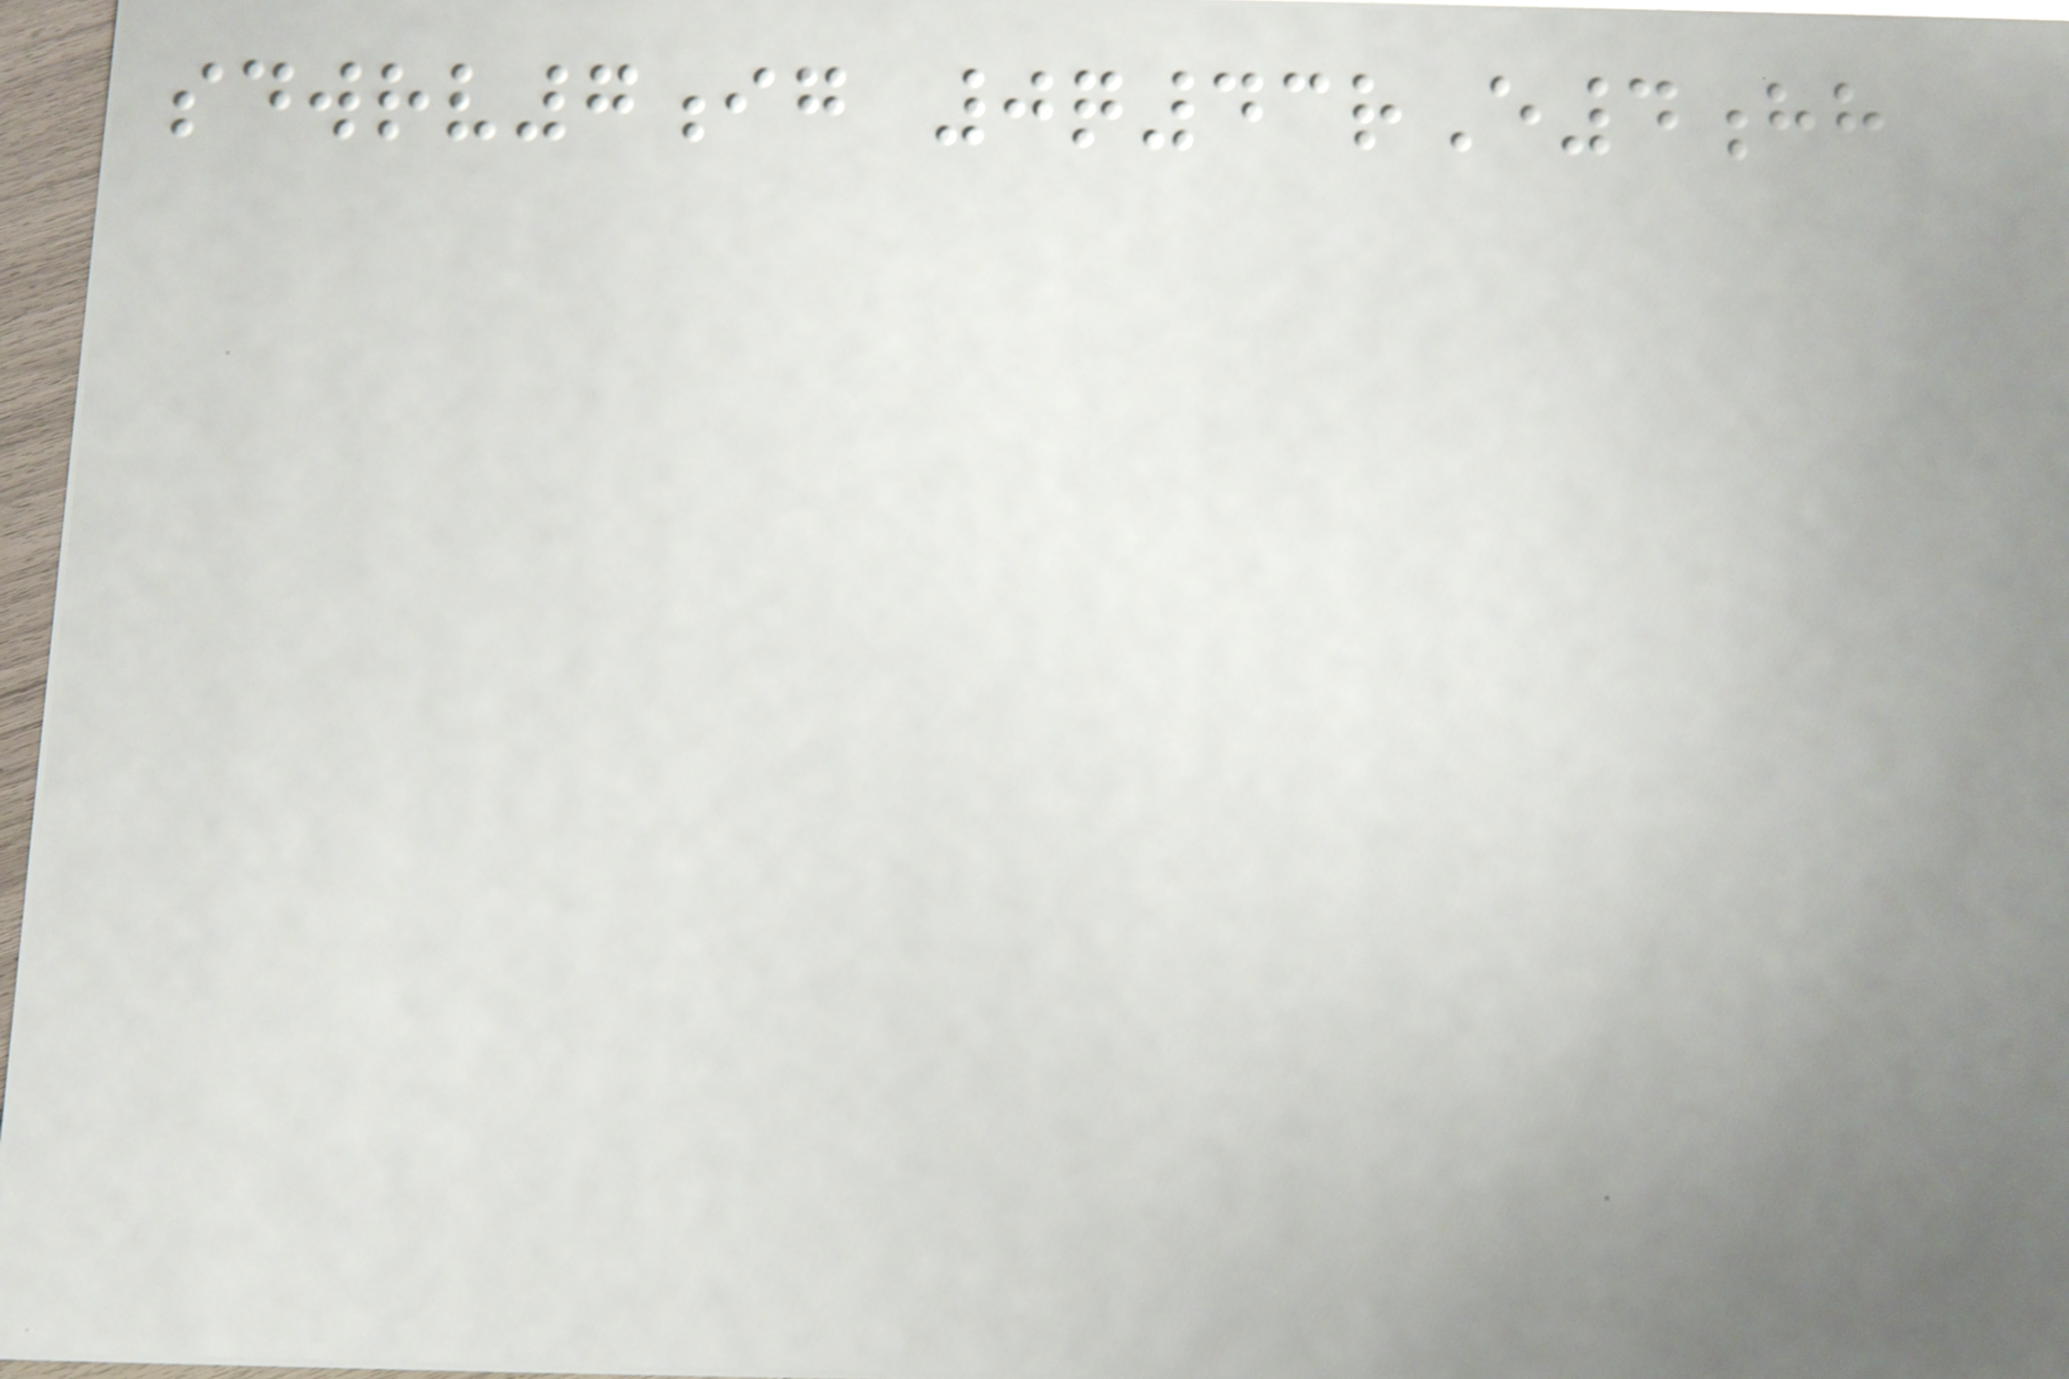sdwrv7ig 0q43rE4hh
